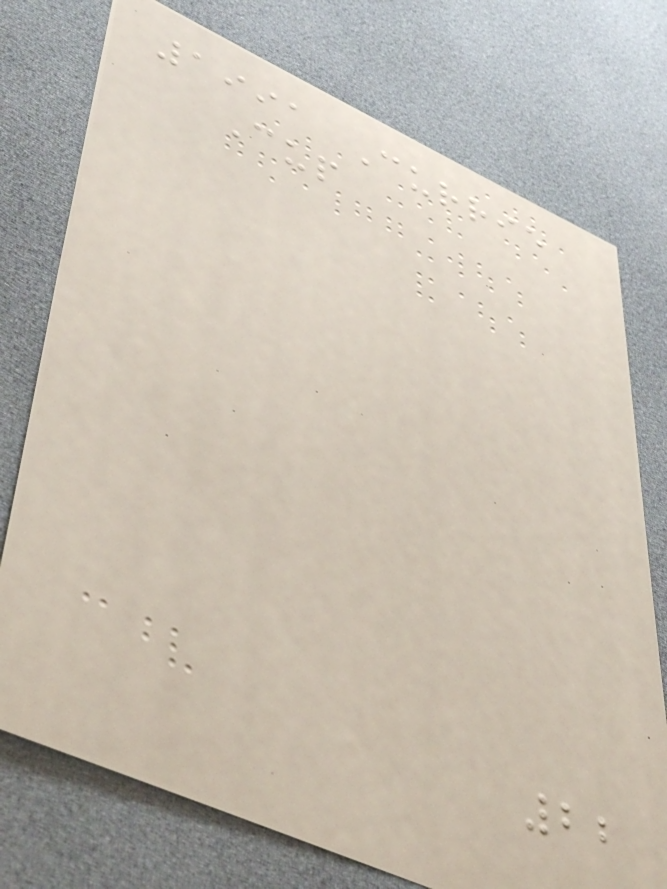1991 Currie
Cup
22
